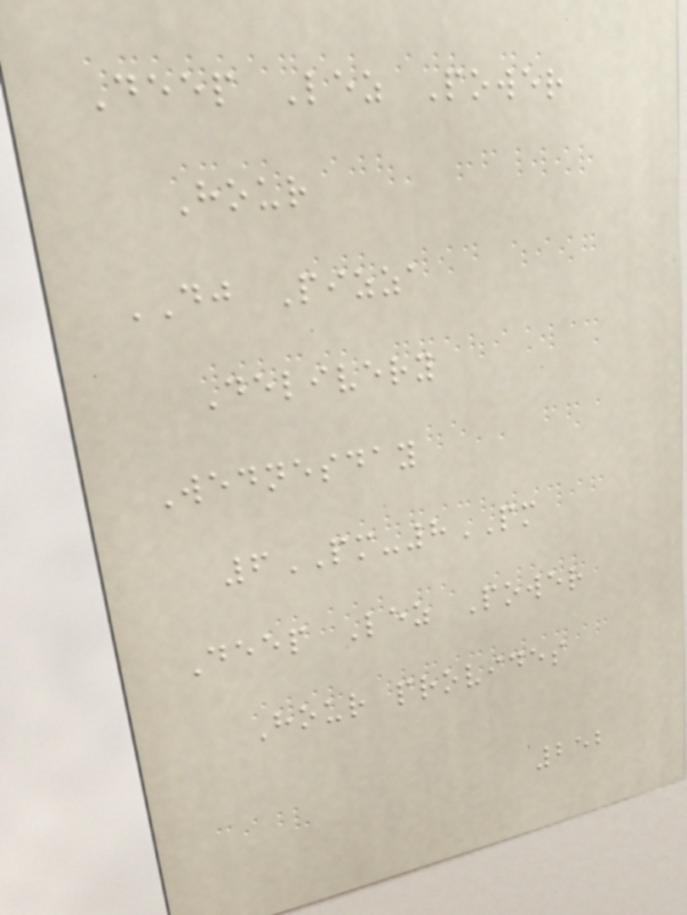Deep Lez Power
Hour
DJ Pizza
Delivery
Wednesday
6PM-8PM
Deep Lez Power
Hour provides
252
